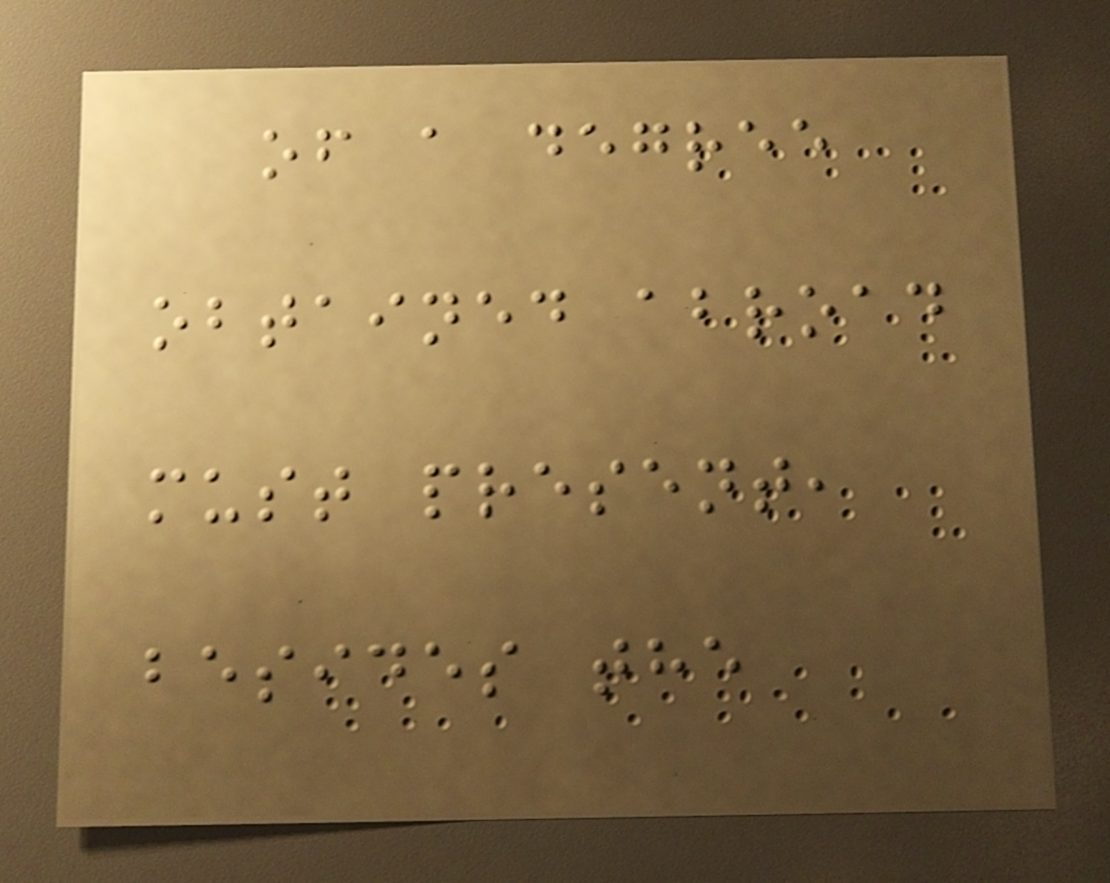of a degree
obtained abroad
must present,
besides the
